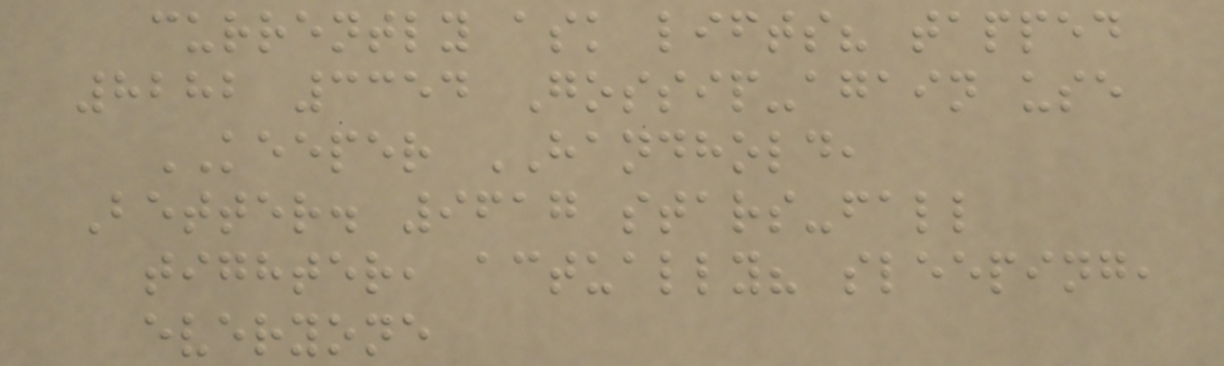currently ask lifts? tapped
8282 3354 Gossip-again use
KEEPER HANDHOLD,
Better. 9617 stars-fall
tighter, actually? sleeping,
everyone
